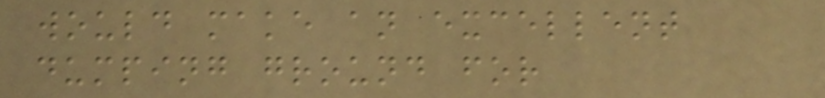would make an excellent
dumping ground for
